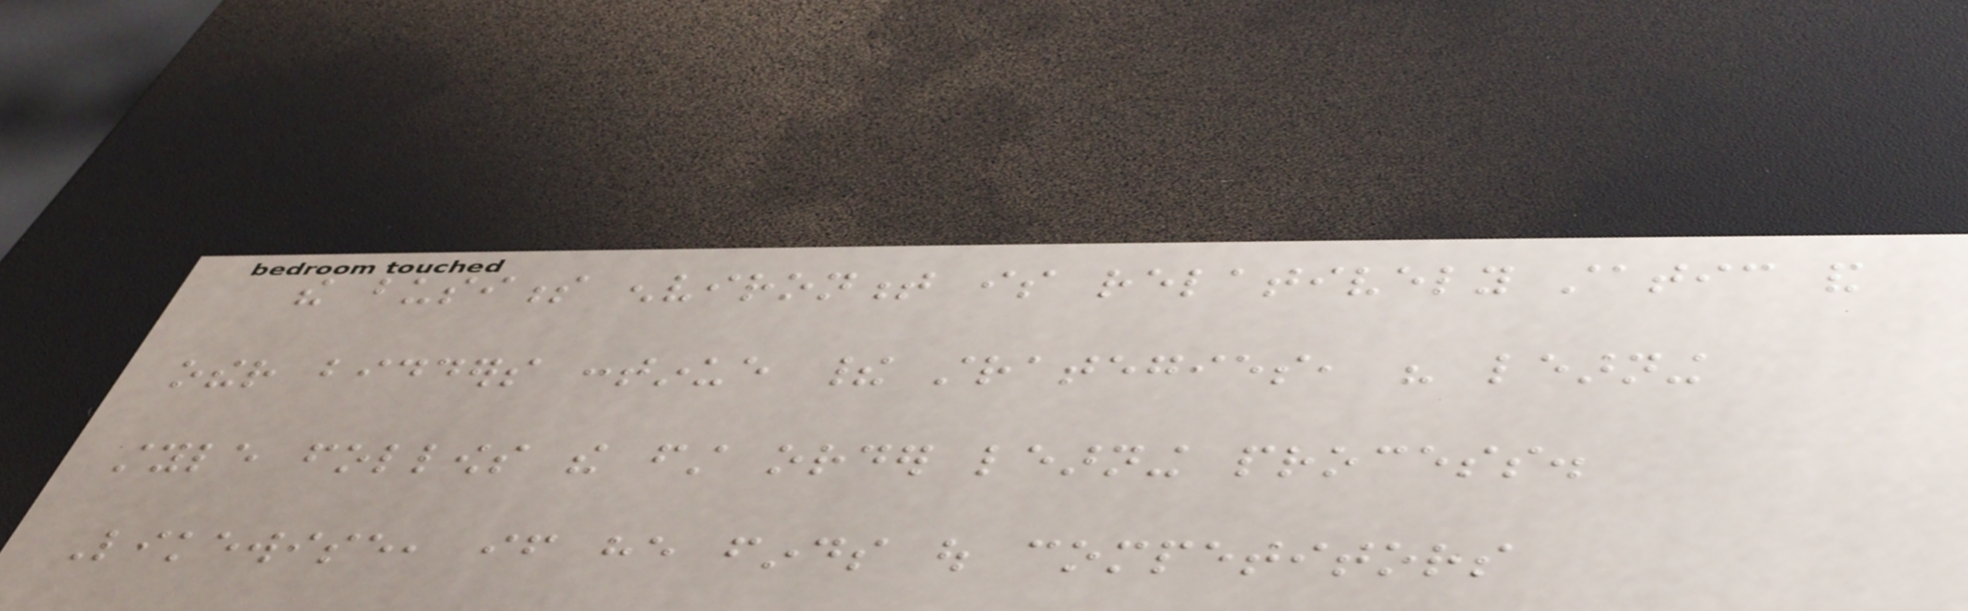the business environment is relatively static and
other bidders continue their strategies, his learning
style follows the first order learning process.
Likewise, if he finds out competitors
